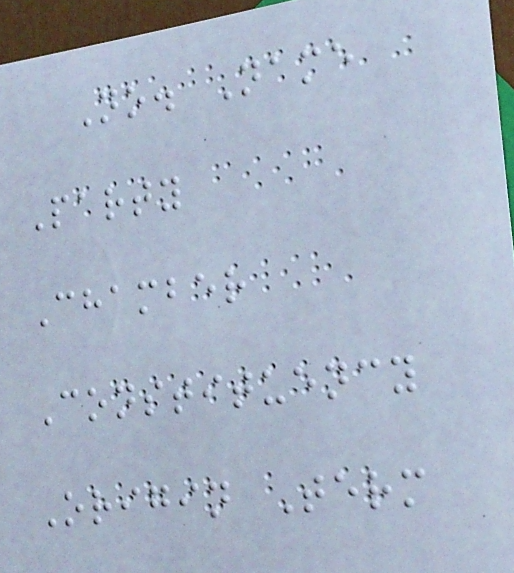No. Name
Party
Chamber
Constituency
Origin Term
